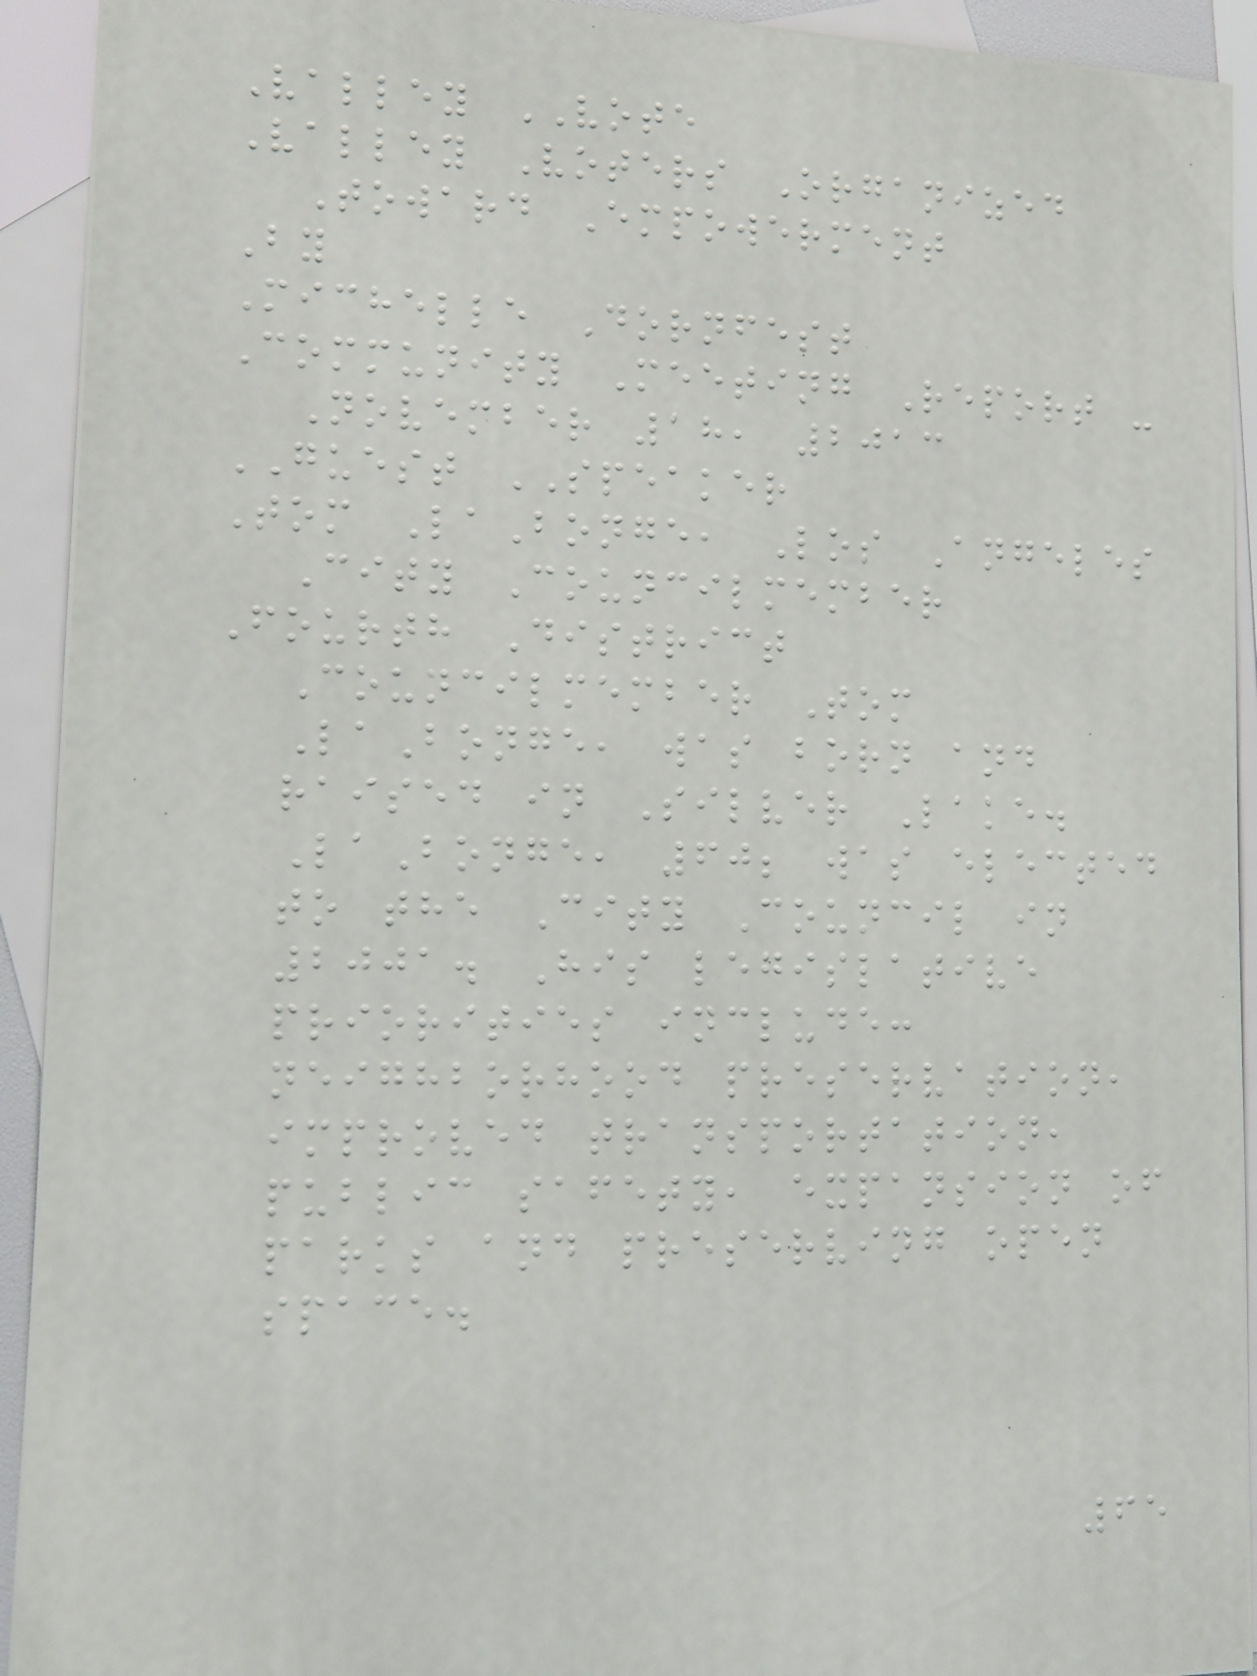Valley VOTE
Valley Voters Organized
Toward Empowerment
By
Michelle Dornfest
Community Meeting Report -
November 18, 2013
GUEST SPEAKER
Tom LaBonge, Los Angeles
City Councilmember
Fourth District
Councilmember Tom
LaBonge, was born and
raised in Silver Lake.
LaBonge, 60; was elected
to the City Council in
2001. His legislative
priorities include:
neighborhood preservation,
improved transportation,
public safety, expansion of
parks and preserving open
space.
65
